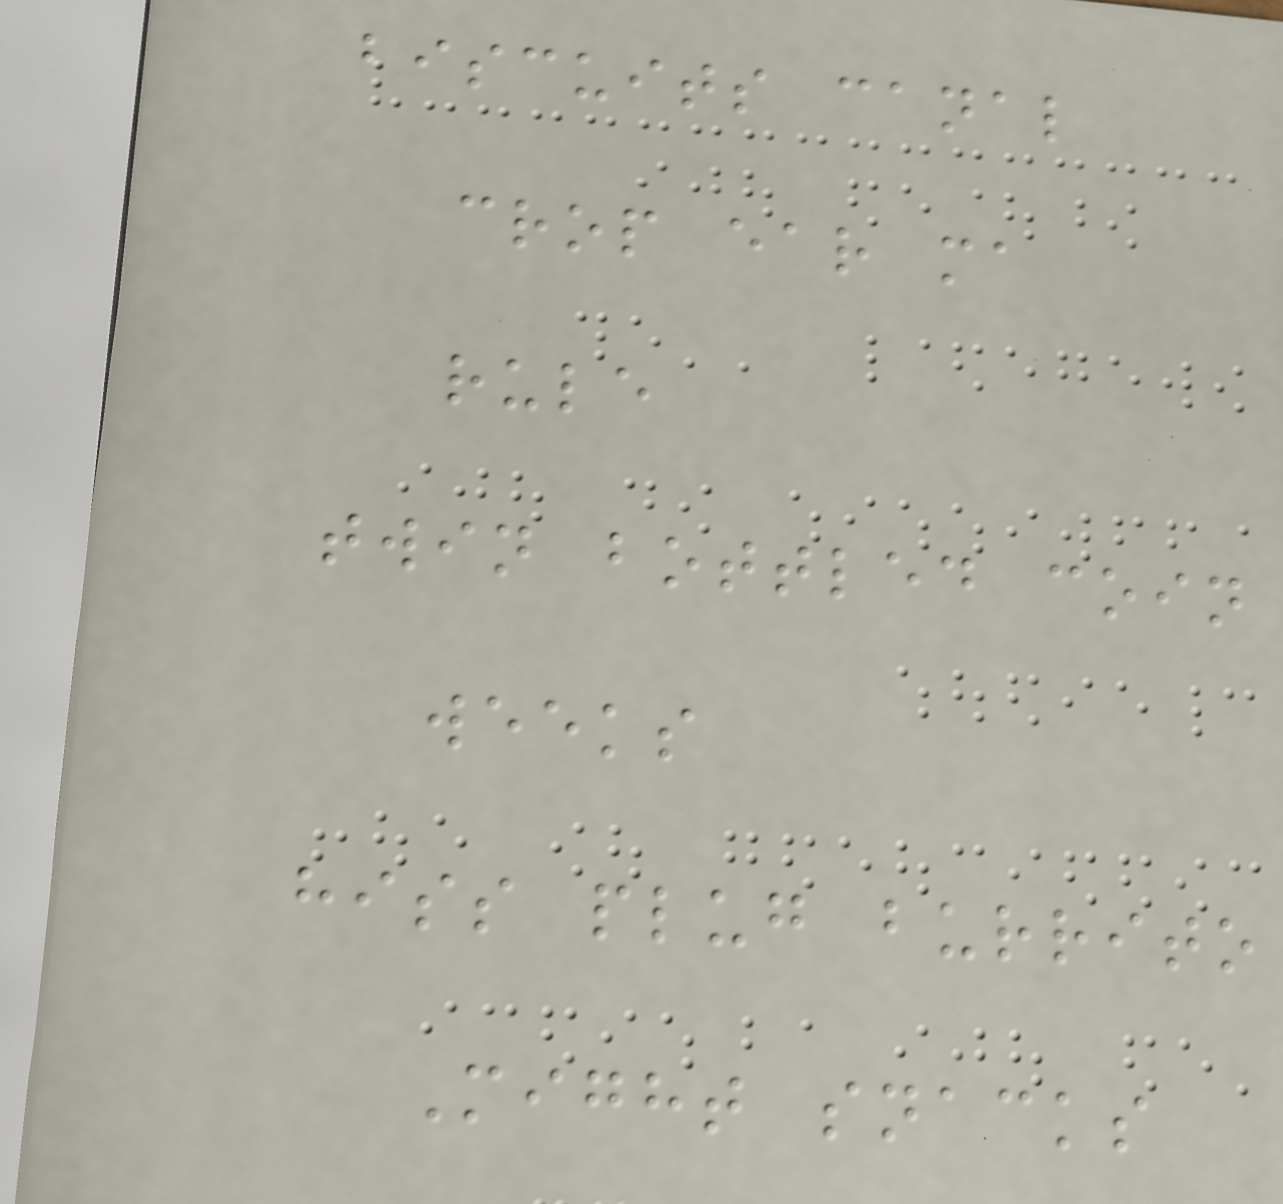biscuits canal
crop ear ma
rule
twin bottled coin
weeks
hiss plug burrito
Might snacks
